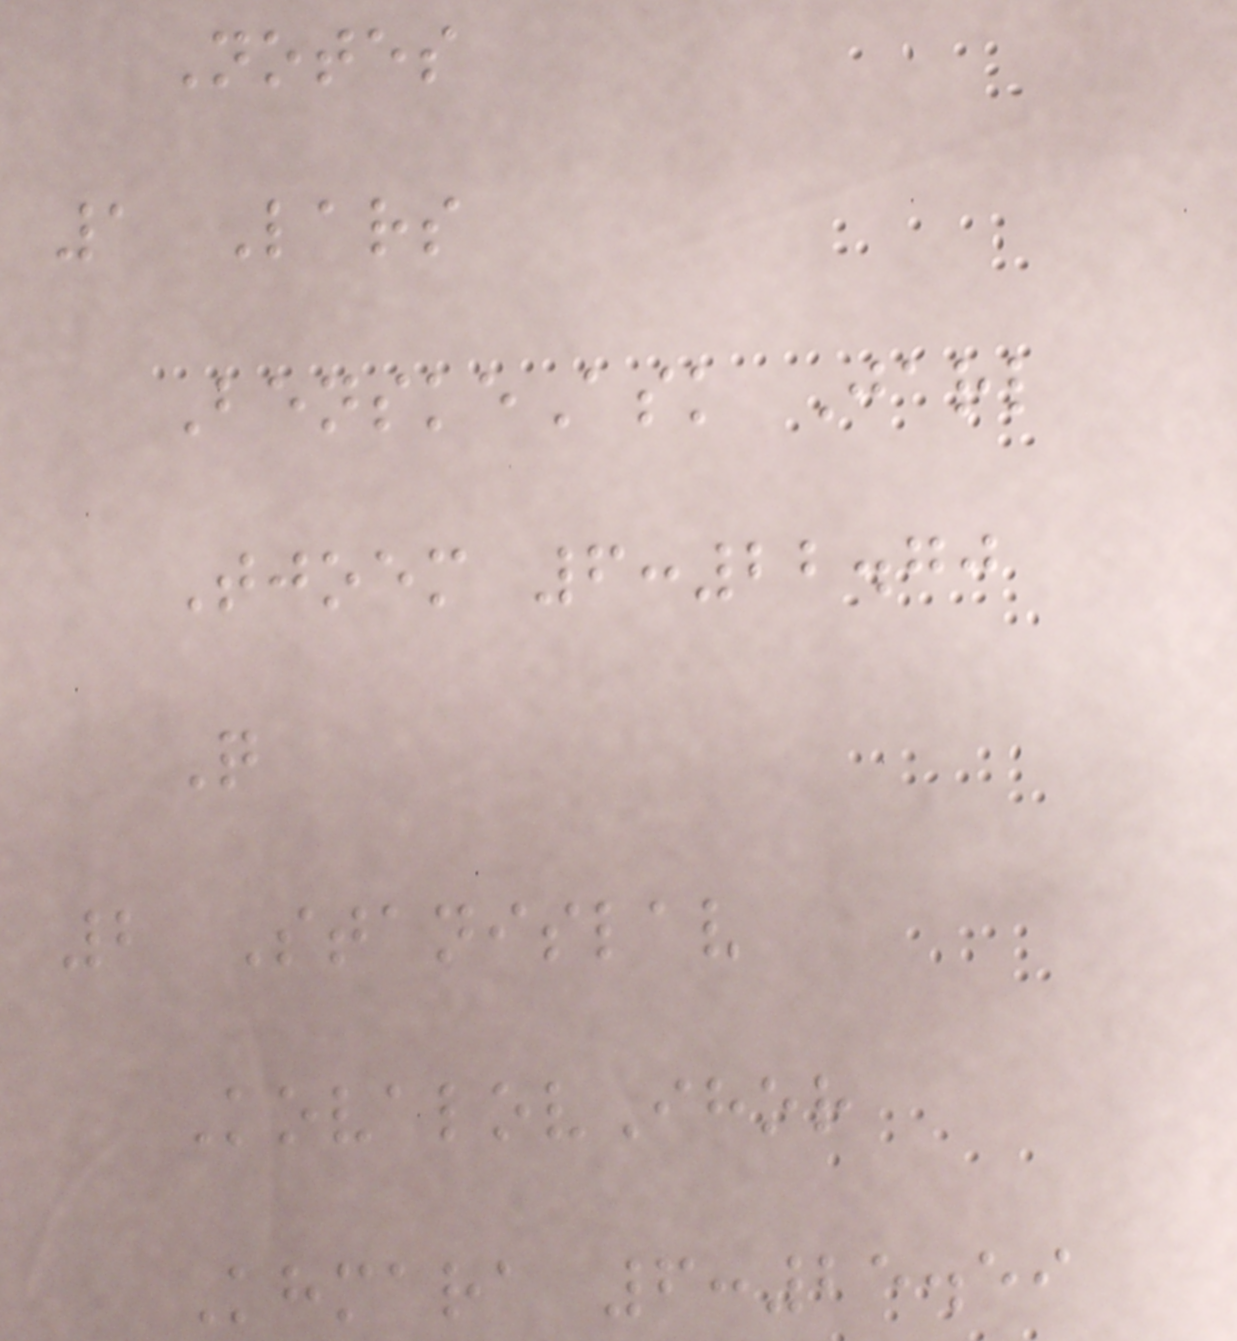Notes
1 Lars
BenskeAsk Jarl
Tjoem 6:22.70
Q
2 Stanislav
KovalovIhor
Khmara 6:25.59
